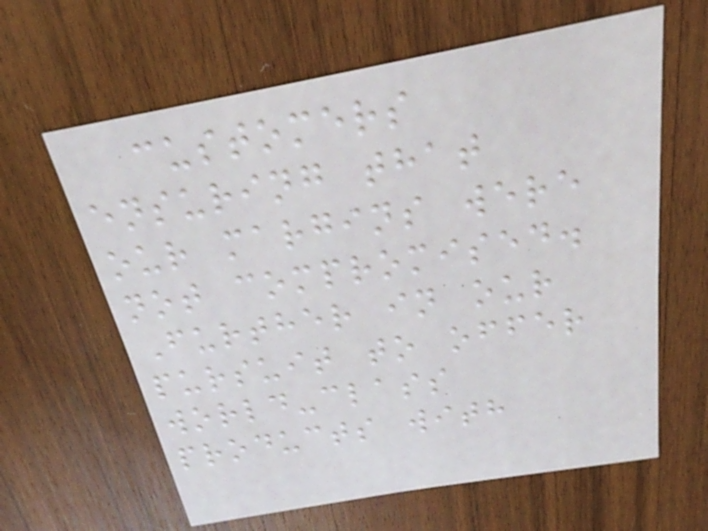customers
ensuring that
our margins were
not compromised.
Further in our
pursuit to offer
world-class
products with
